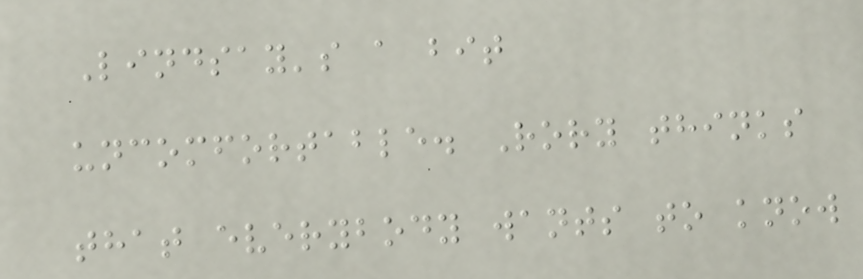Lindsay's a bit
uncomfortable. Rory thinks
that everybody wants to know
